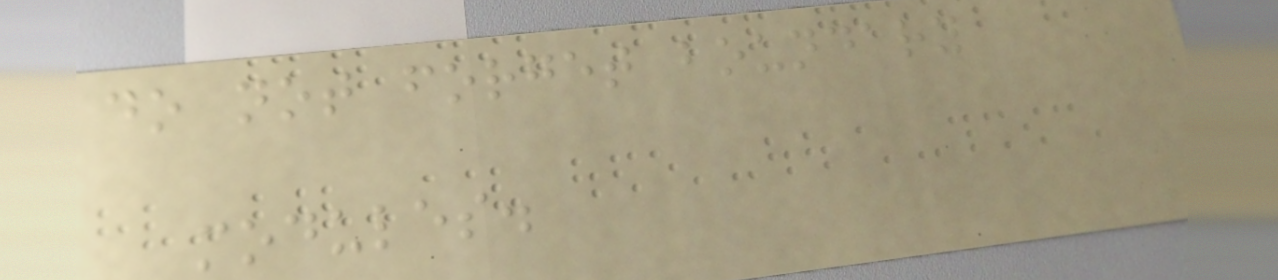do not forget boundary
modules.
